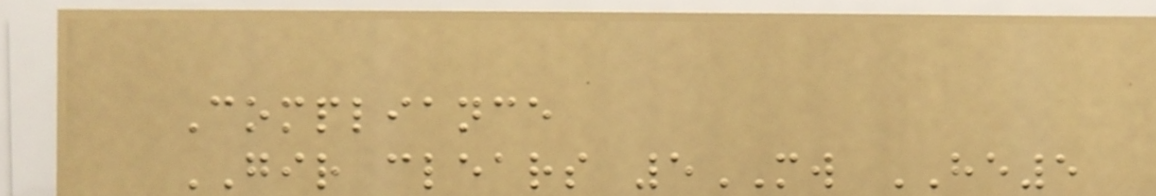Compliance
GIR clears 5MW HE5
